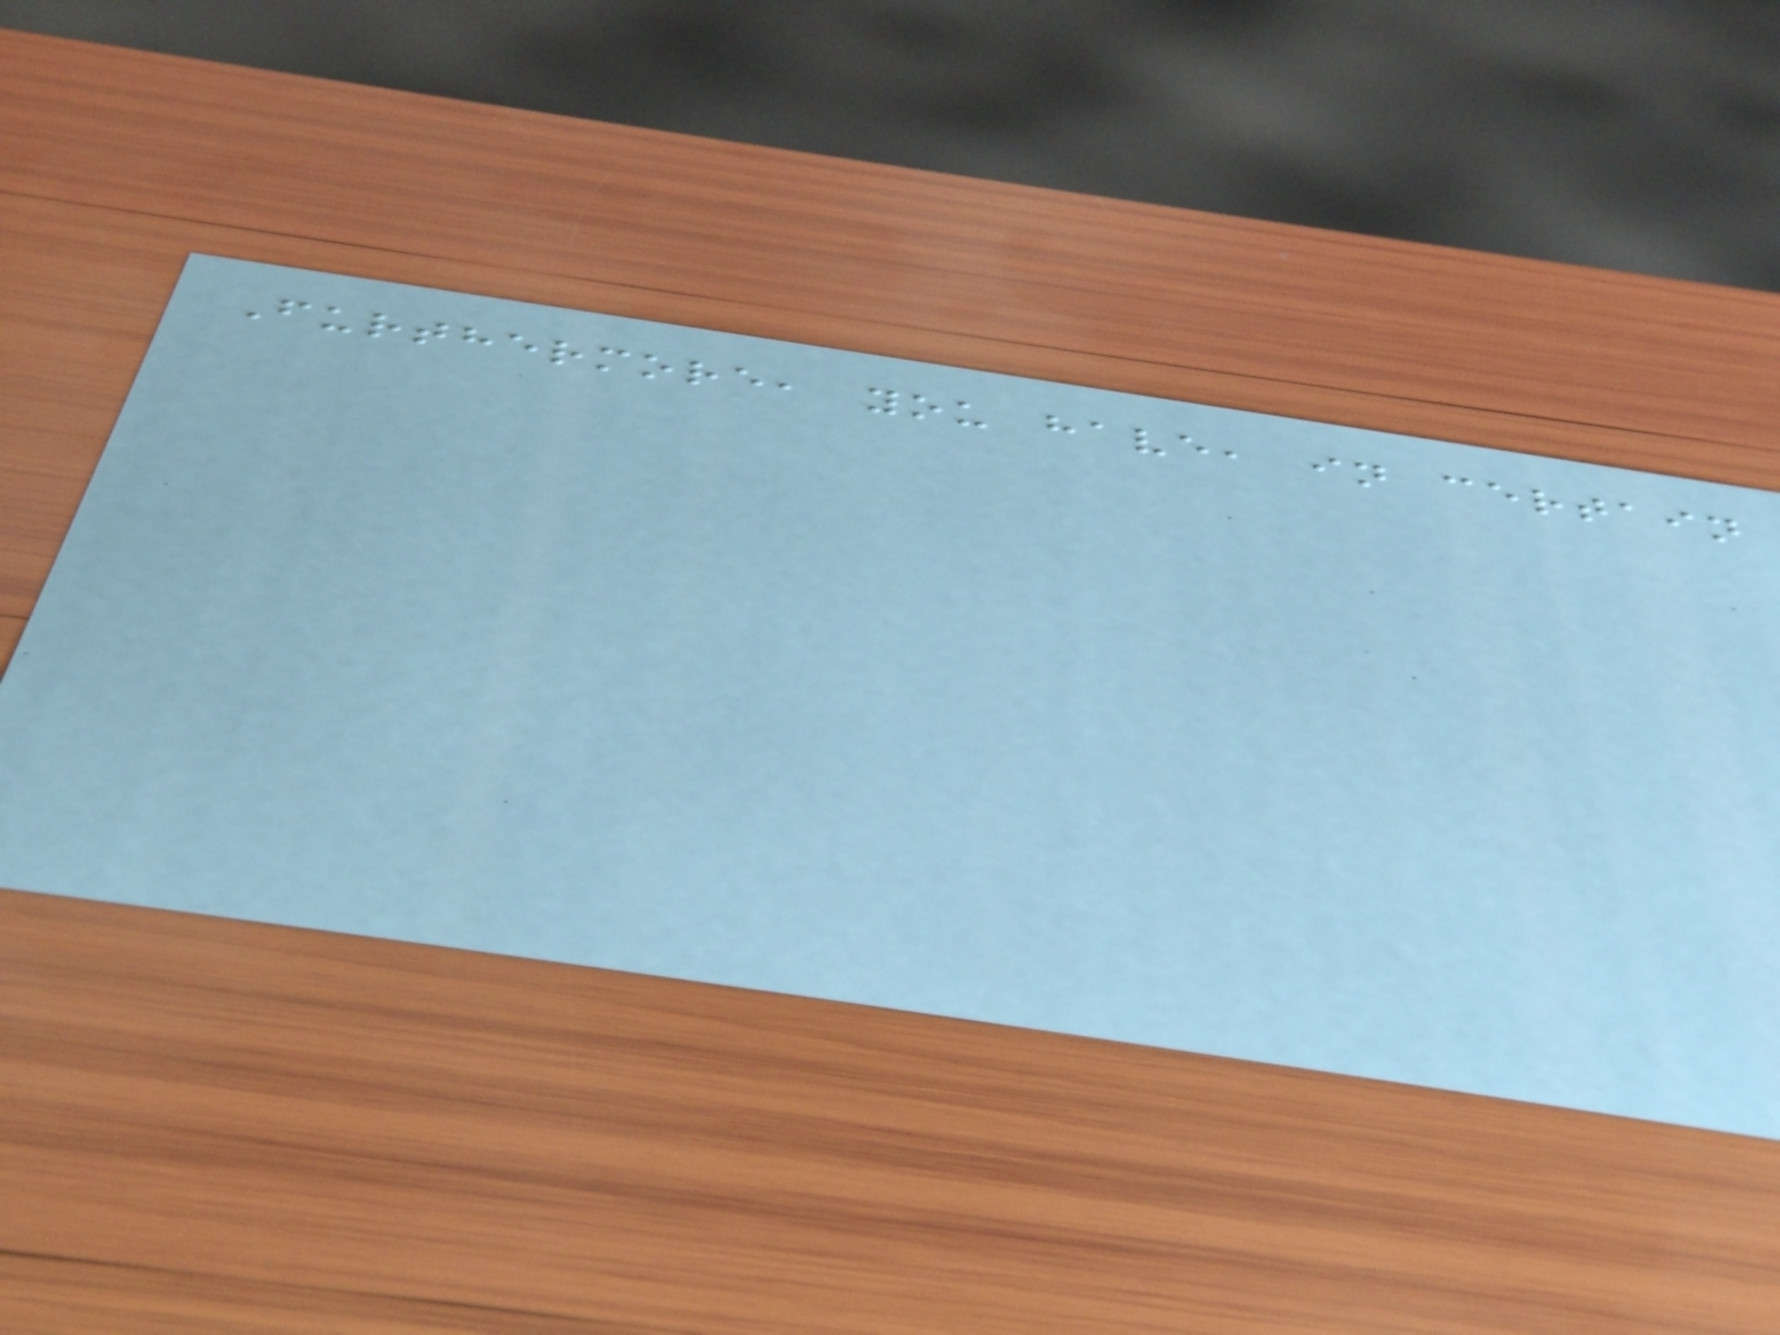Furthermore, you have, in certain
